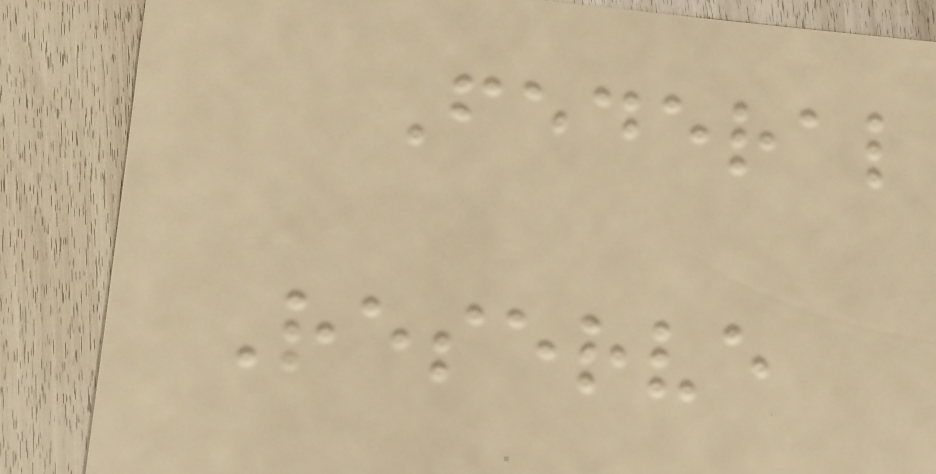Federal
Reserve
